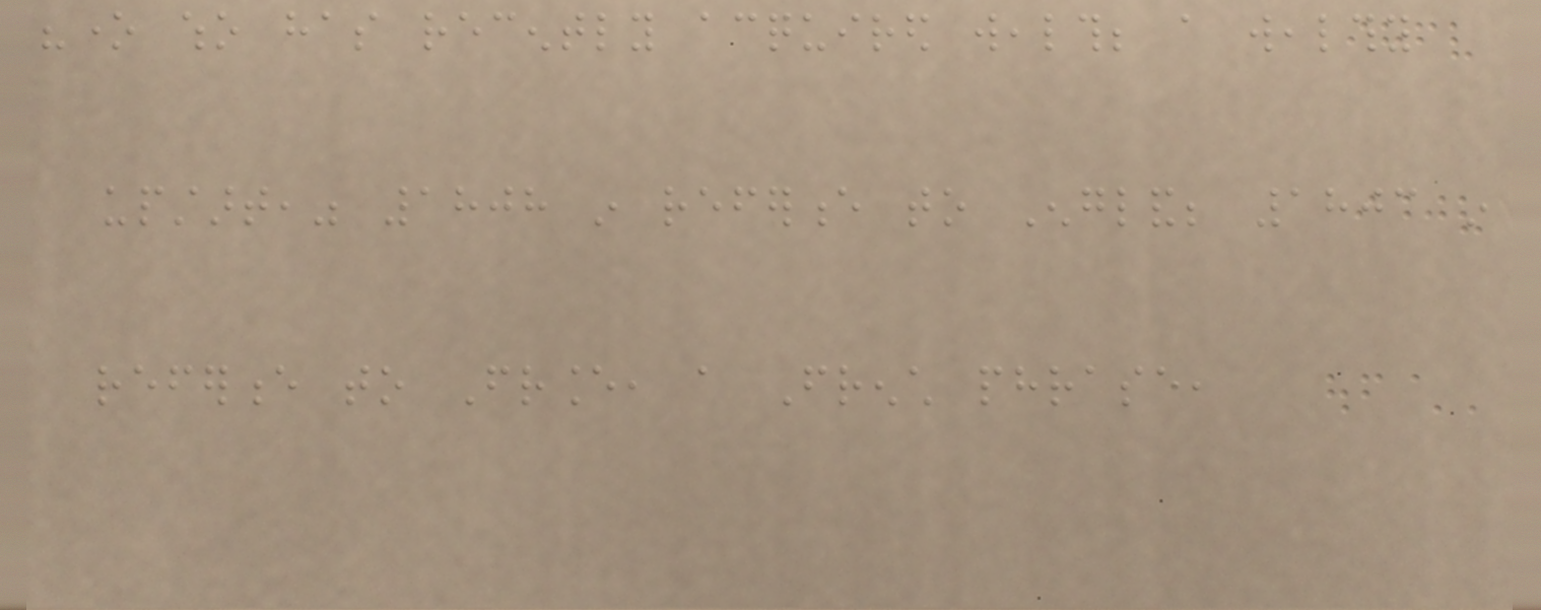"one who has recently acquired wealth; a wealthy
upstart," 1808 in reference to England; 1803 in
reference to France, a French phrase,
